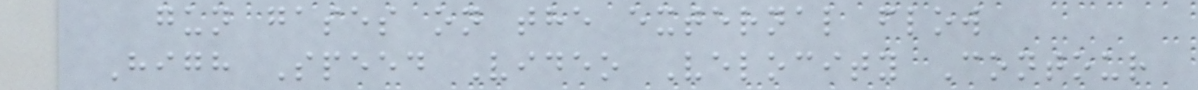gun gases on the external flow
High Speed Video Velocity Contour
